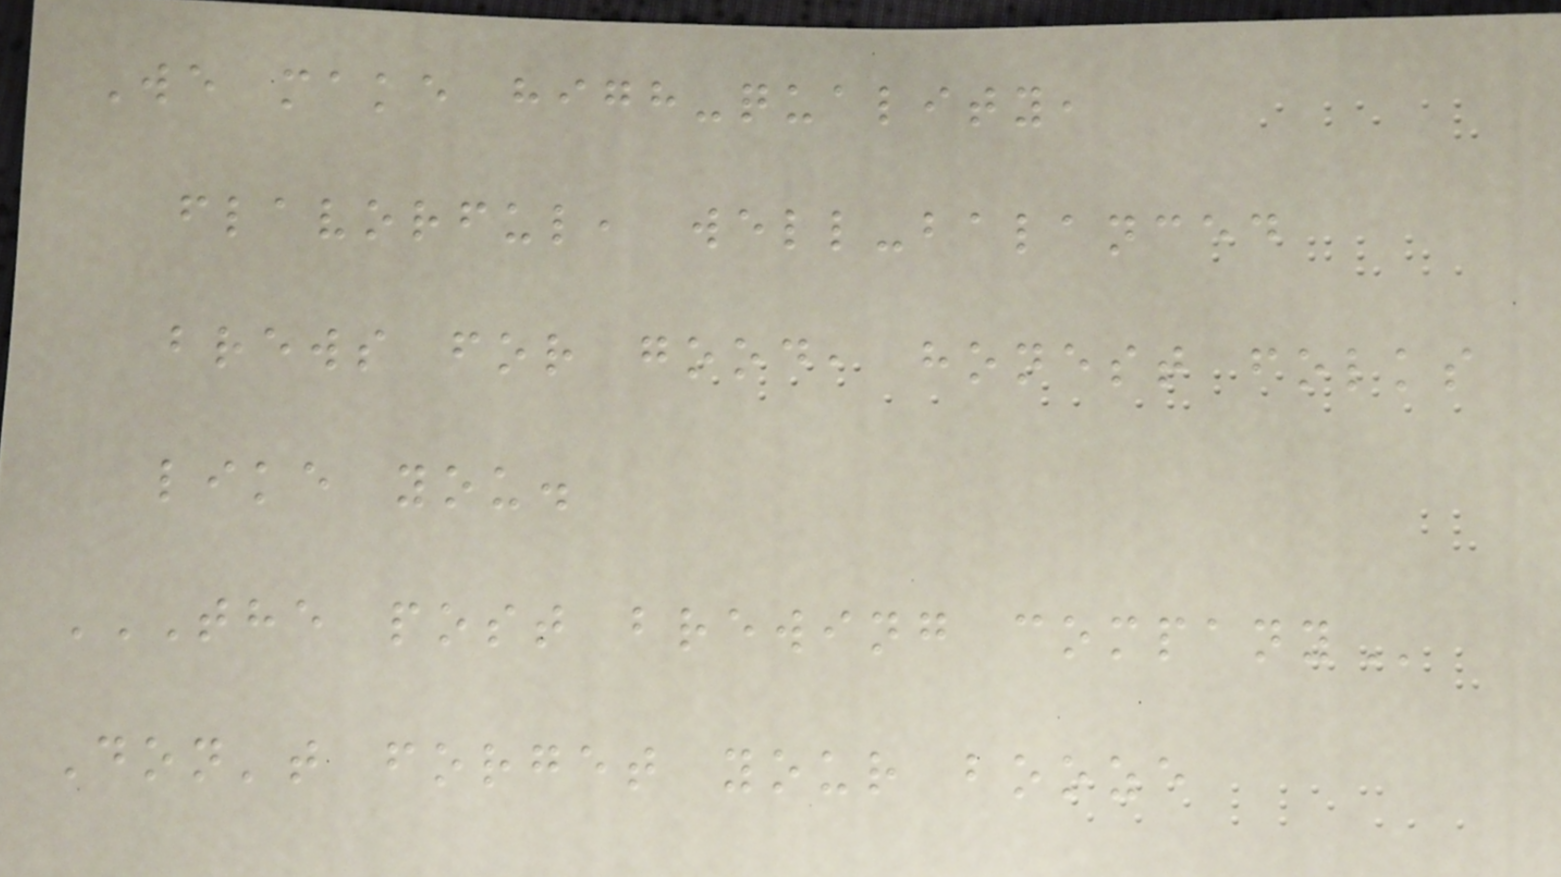We make high-quality,
flavorful, well-balanced
brews for good, honest folks
like you.
THE POST BREWING COMPANY
Don't forget your booze
